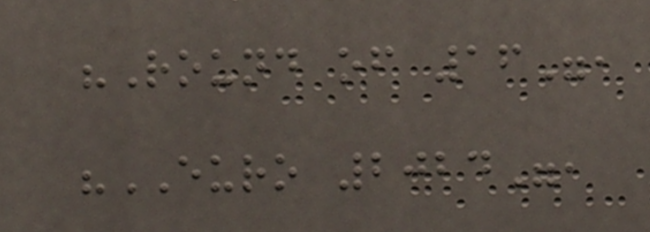"Round of 16",
"EURO 2024",
